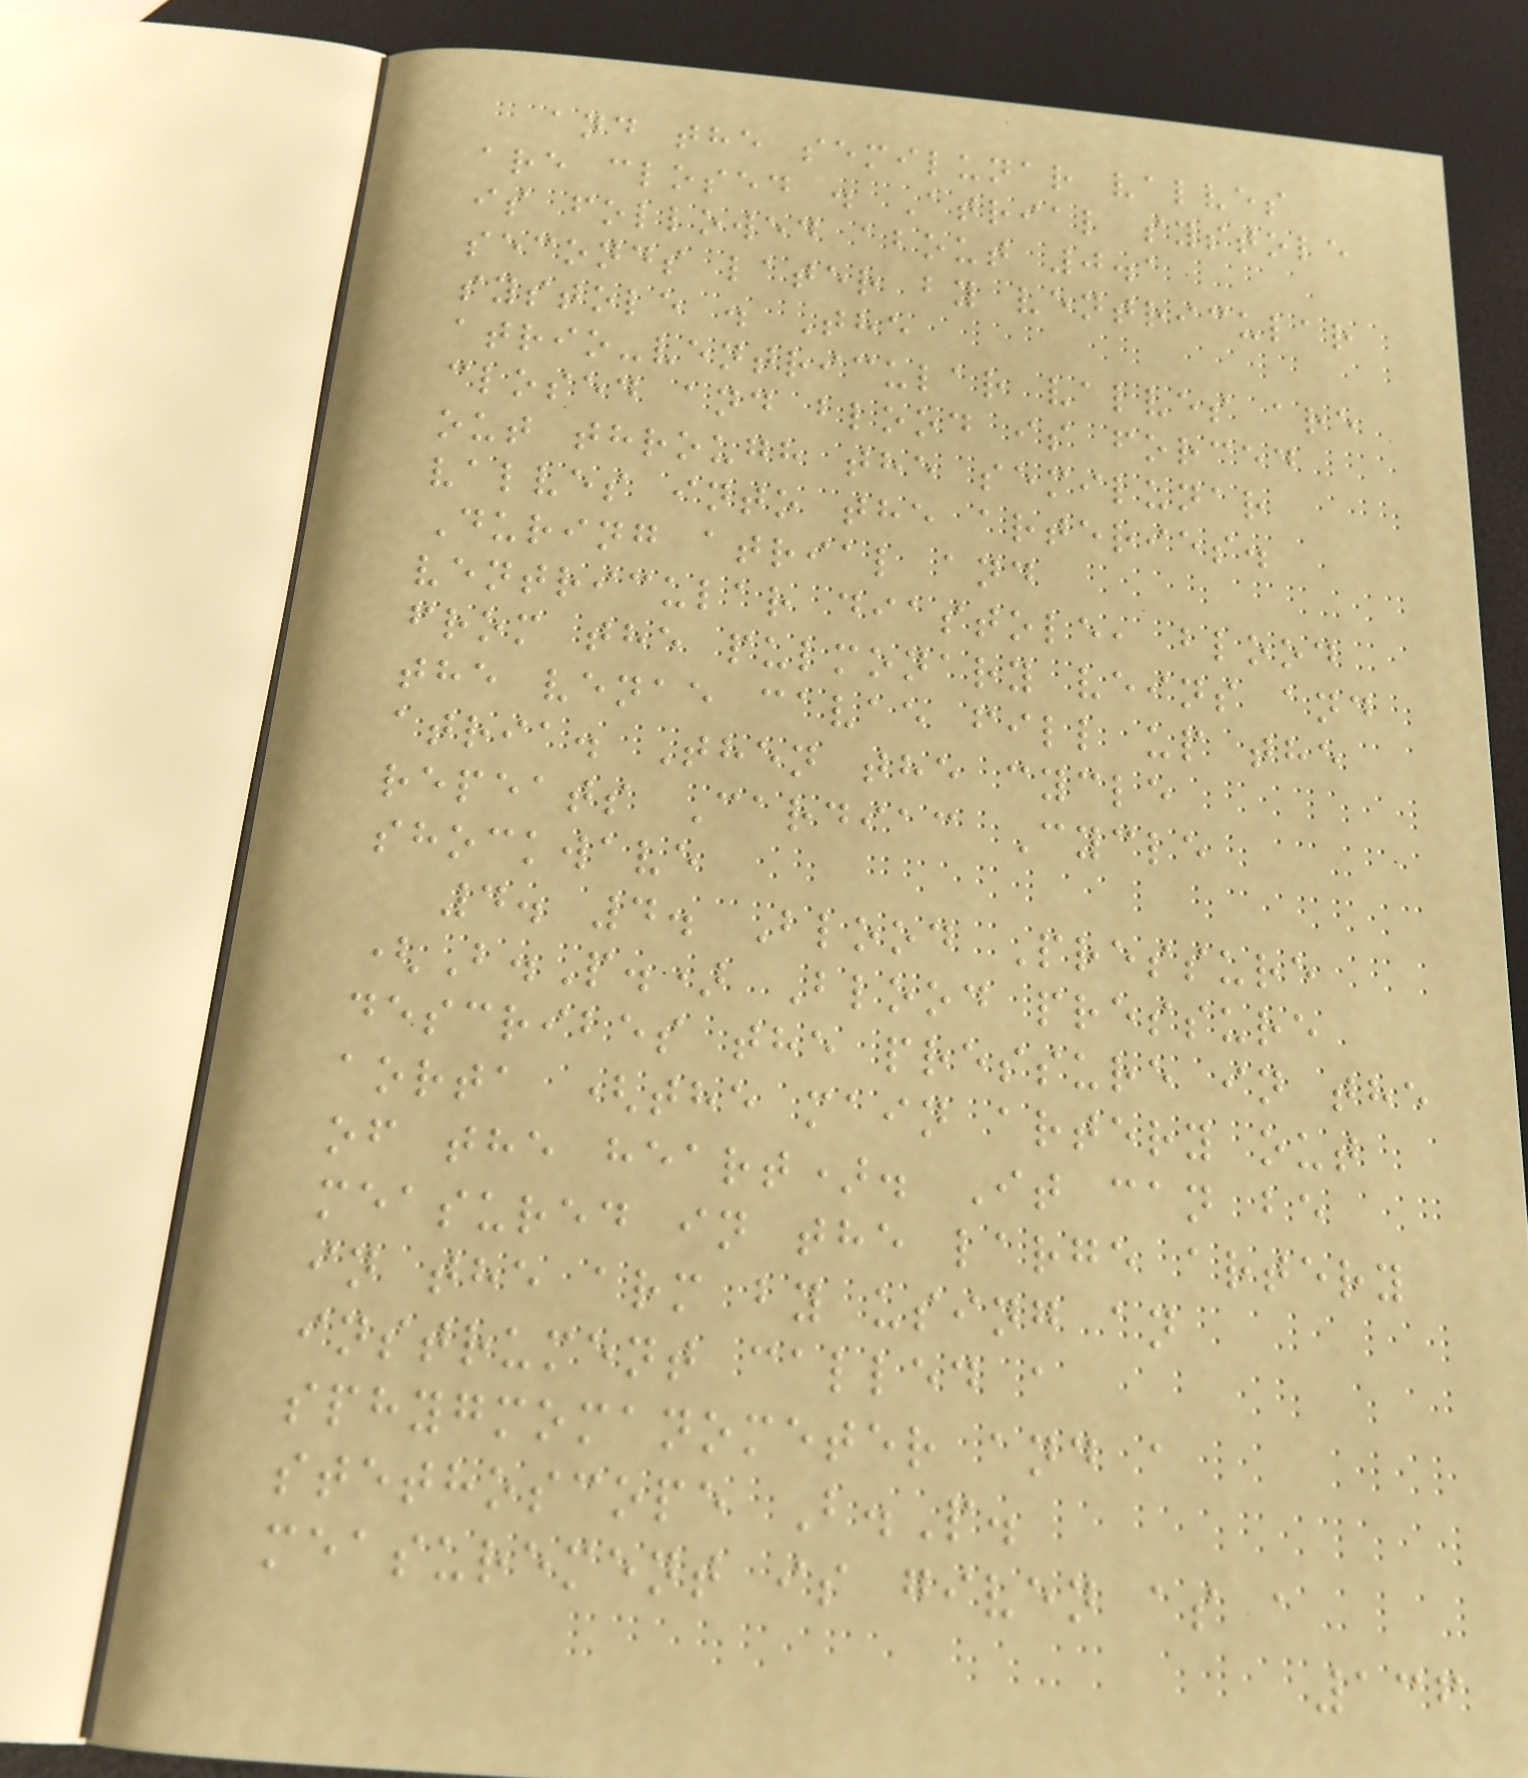and the semilunar valves
are closed . Atrial systole
is followed about 0.1
seconds later by ventricular
systole . The
atrio-ventricular valves are
closed and blood is forced
out through the semilunar
valves into the arteries.
During atrial and
ventricular diastole, blood
from the pulmonary veins and
the venae cavae fill up the
atria. Then the cycle
repeats Cardiac Cycle
shockwave
4. 4. Blood Pressure
(B.P.) Blood pressure
describes the pressure in the
aorta (the main artery out
of the heart). It can be
measured in the large artery
in the arm by using an
instrument called a
sphygmomanometer and a
stethoscope B.P.
measurement is given as a
136
